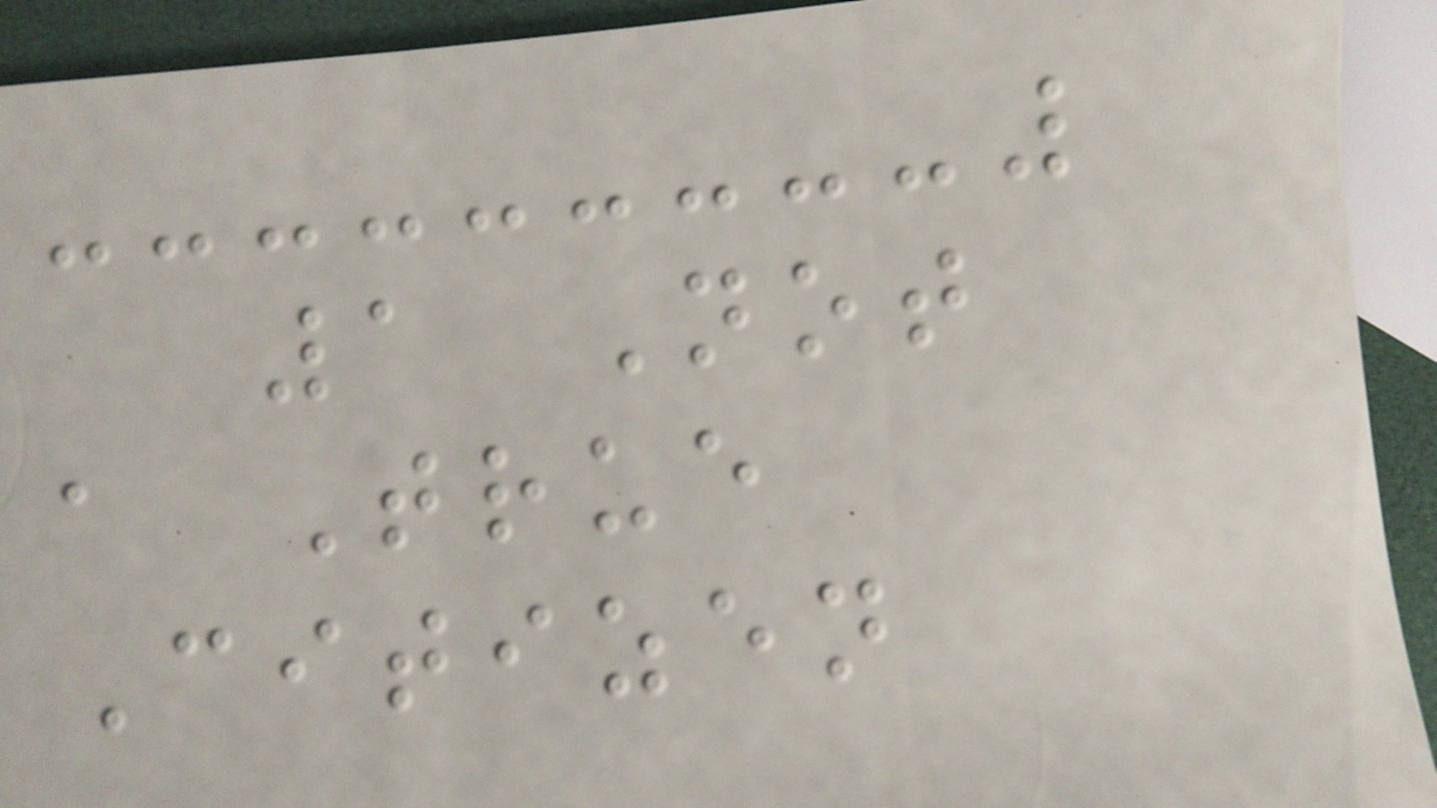1 Not
a True
Citizen
